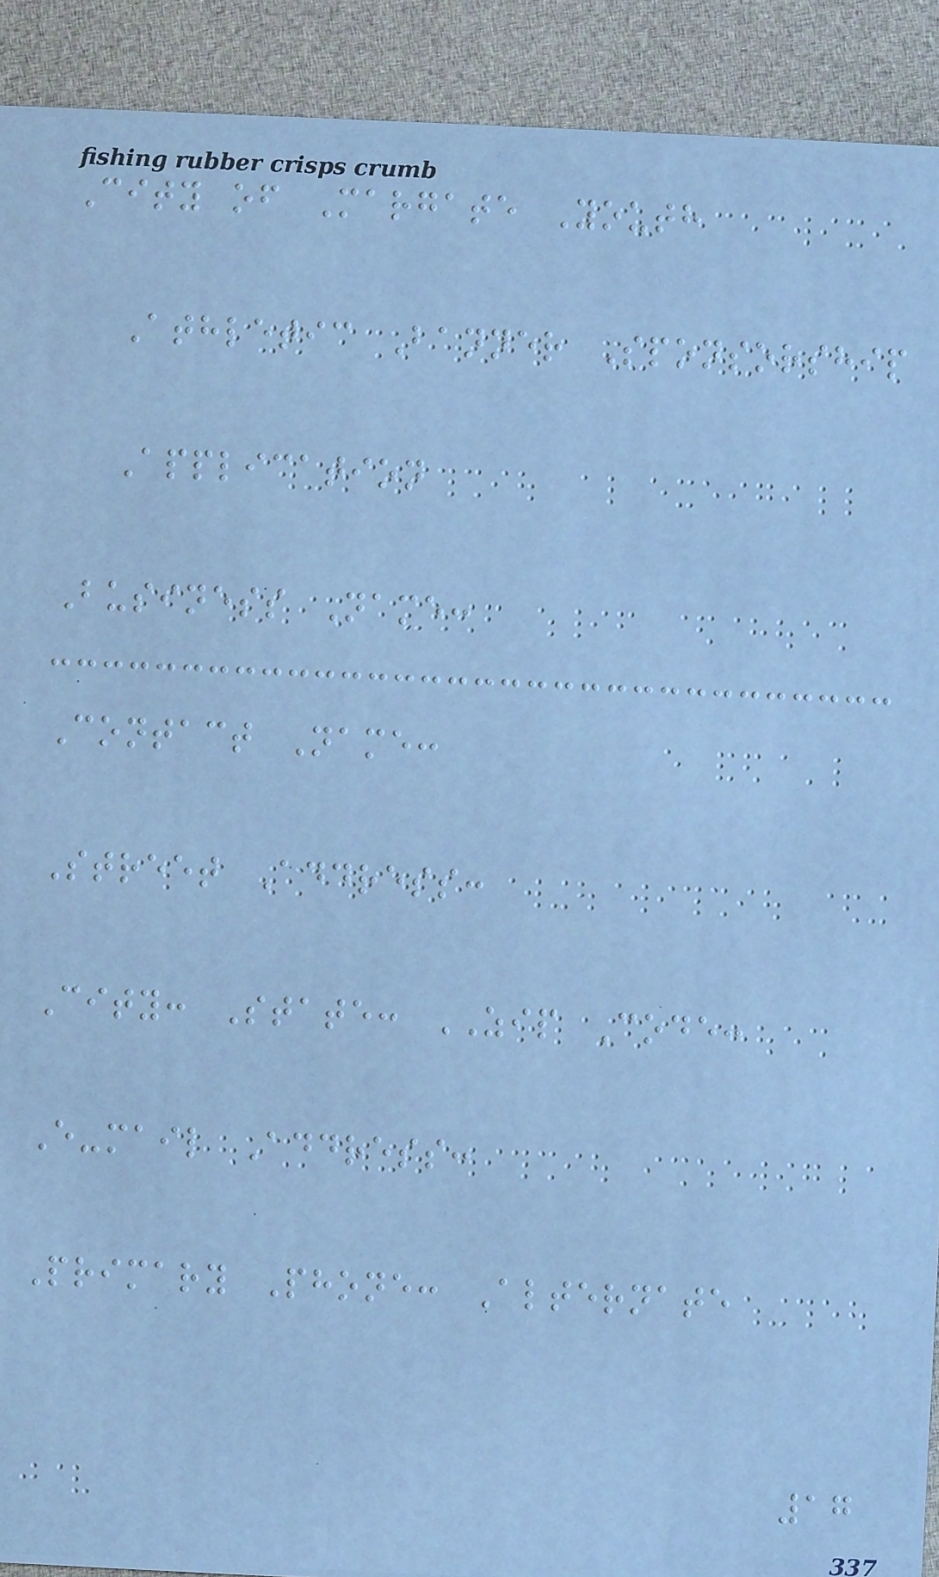City of Margate Youth
Athletic Banner Sponsorship
Application
Business Name:
Contact Name:
Street Address:
City: State: ZIP Code:
E-mail Address:
Primary Phone: Alternate
17
